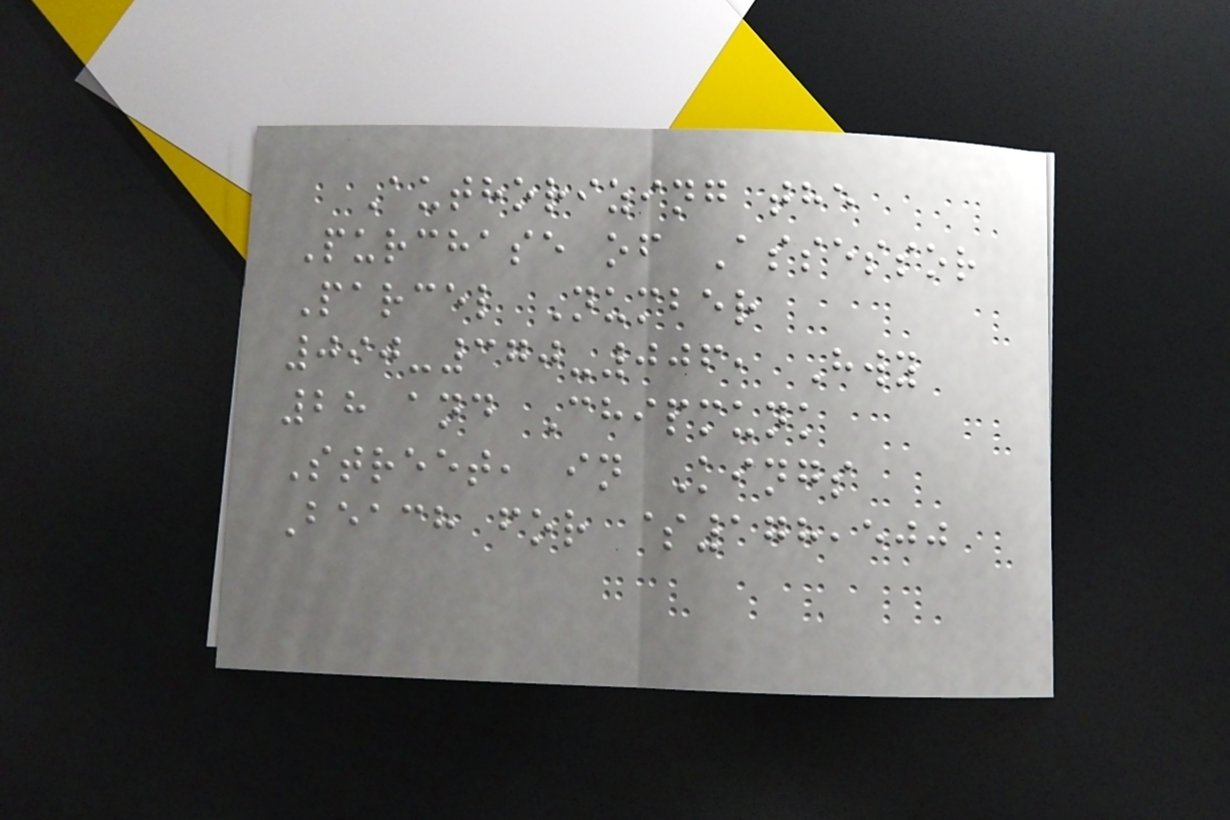Authorizing the
Purchase of Assessor
Parcel Number
090-370-006, Hwy
28 and Chipmunk
Street, in Kings
Beach for $178,500
